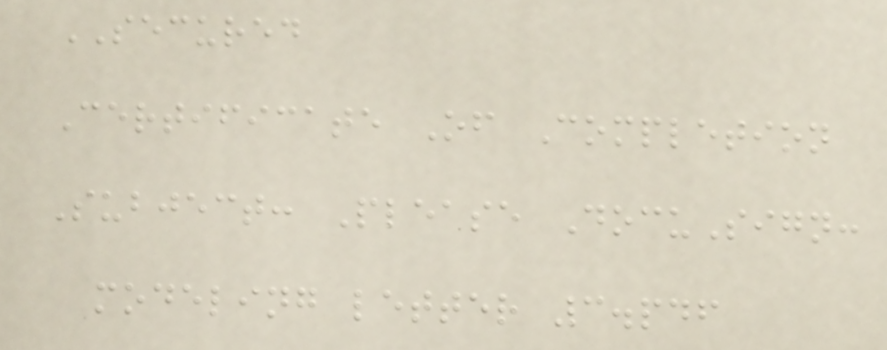SECURED
Certificate Of Completion
Subject: Please DocuSign:
modeling letter 3.pdf
